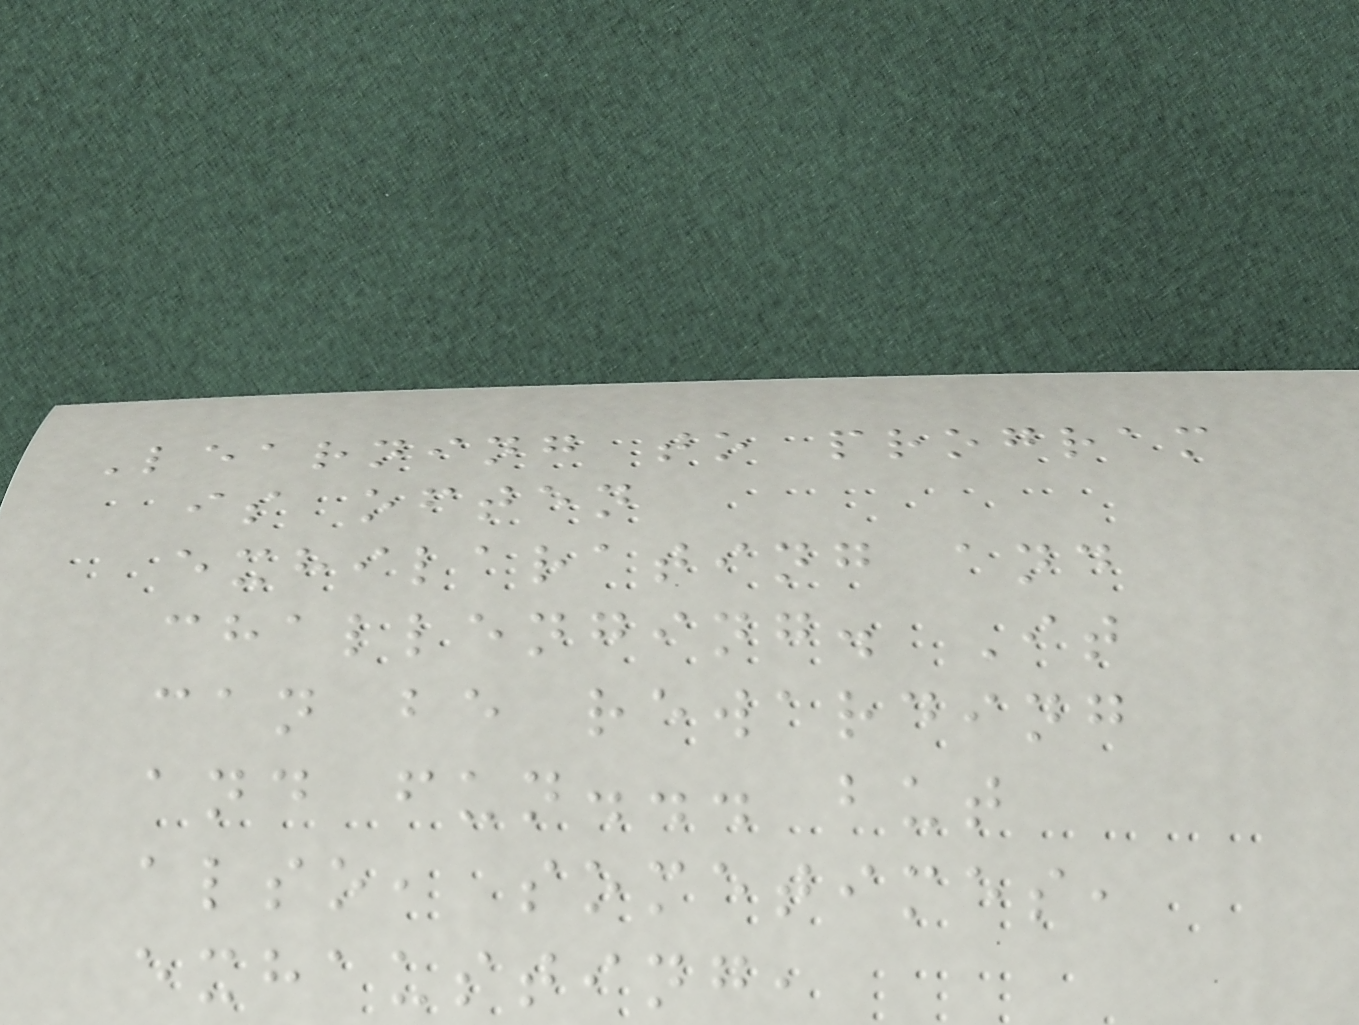Learning to program
is often
exhilarating and
challenging. It
can be rewarding
and fun... but
also, sometimes,
exhausting,
